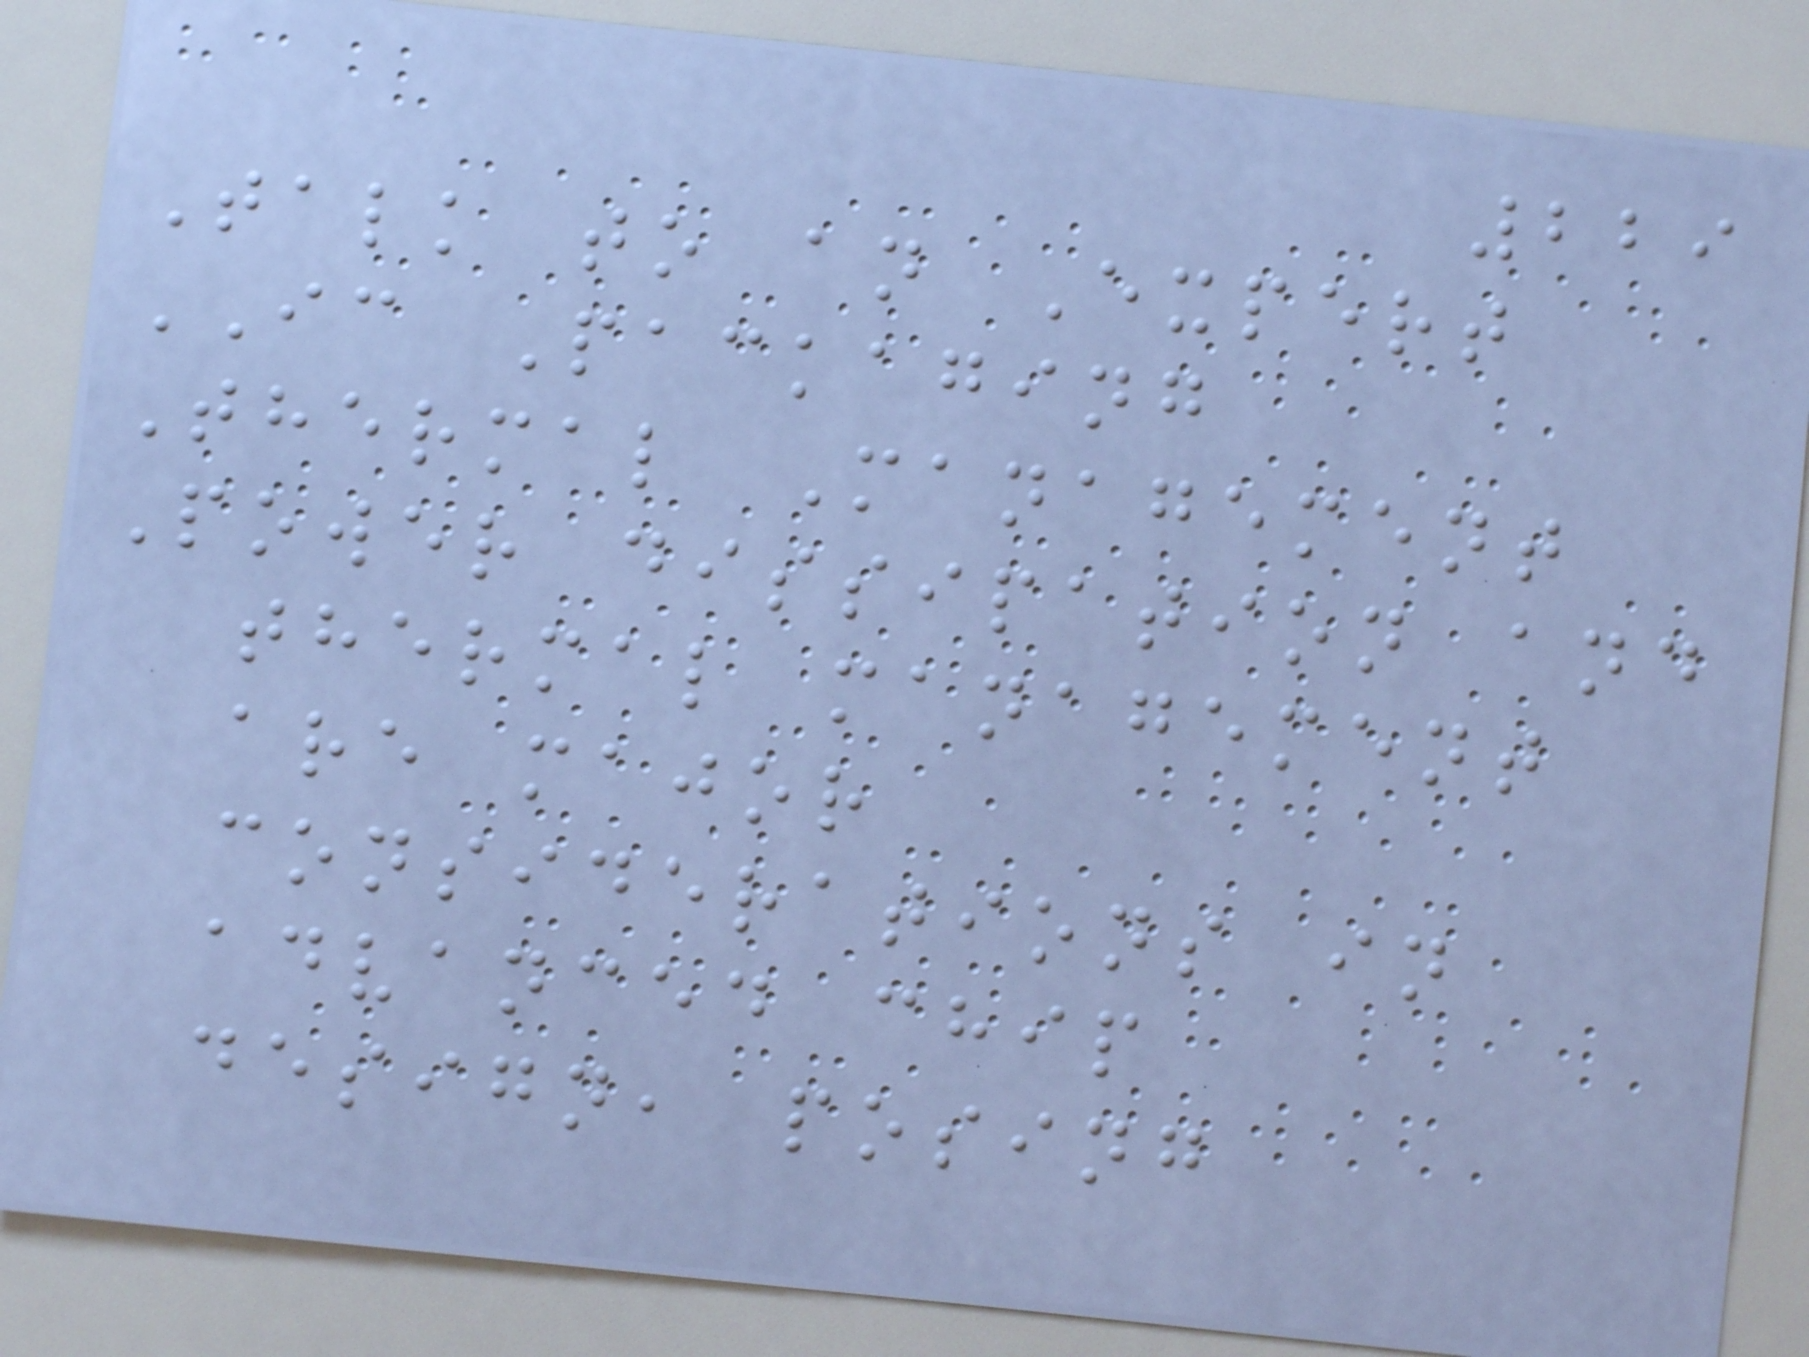229
Talk to an Expert
IC Packaging
Thermal Management
Power dissipation and
thermal management
are major
considerations in
advanced chip
design, posing
